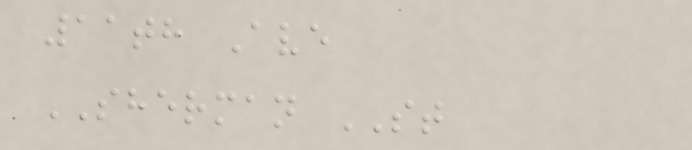11th Ave
SHERMAN ST
